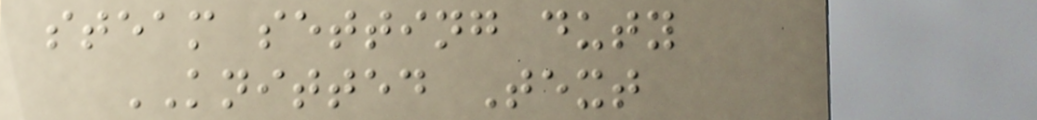steam setting duty
KNITTED Text
